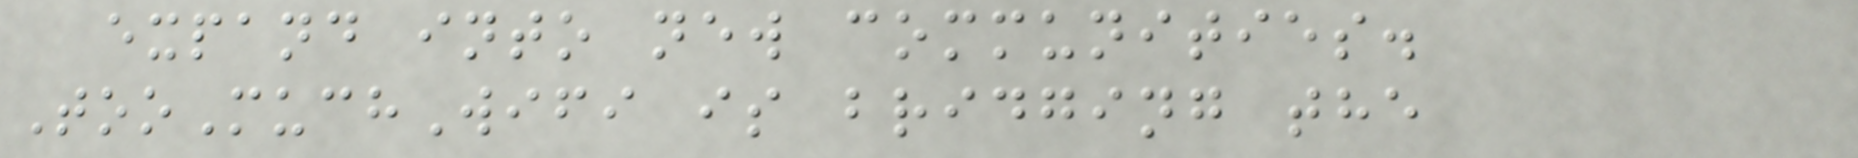expand into new communities.
TooMuchWifi is bridging the
